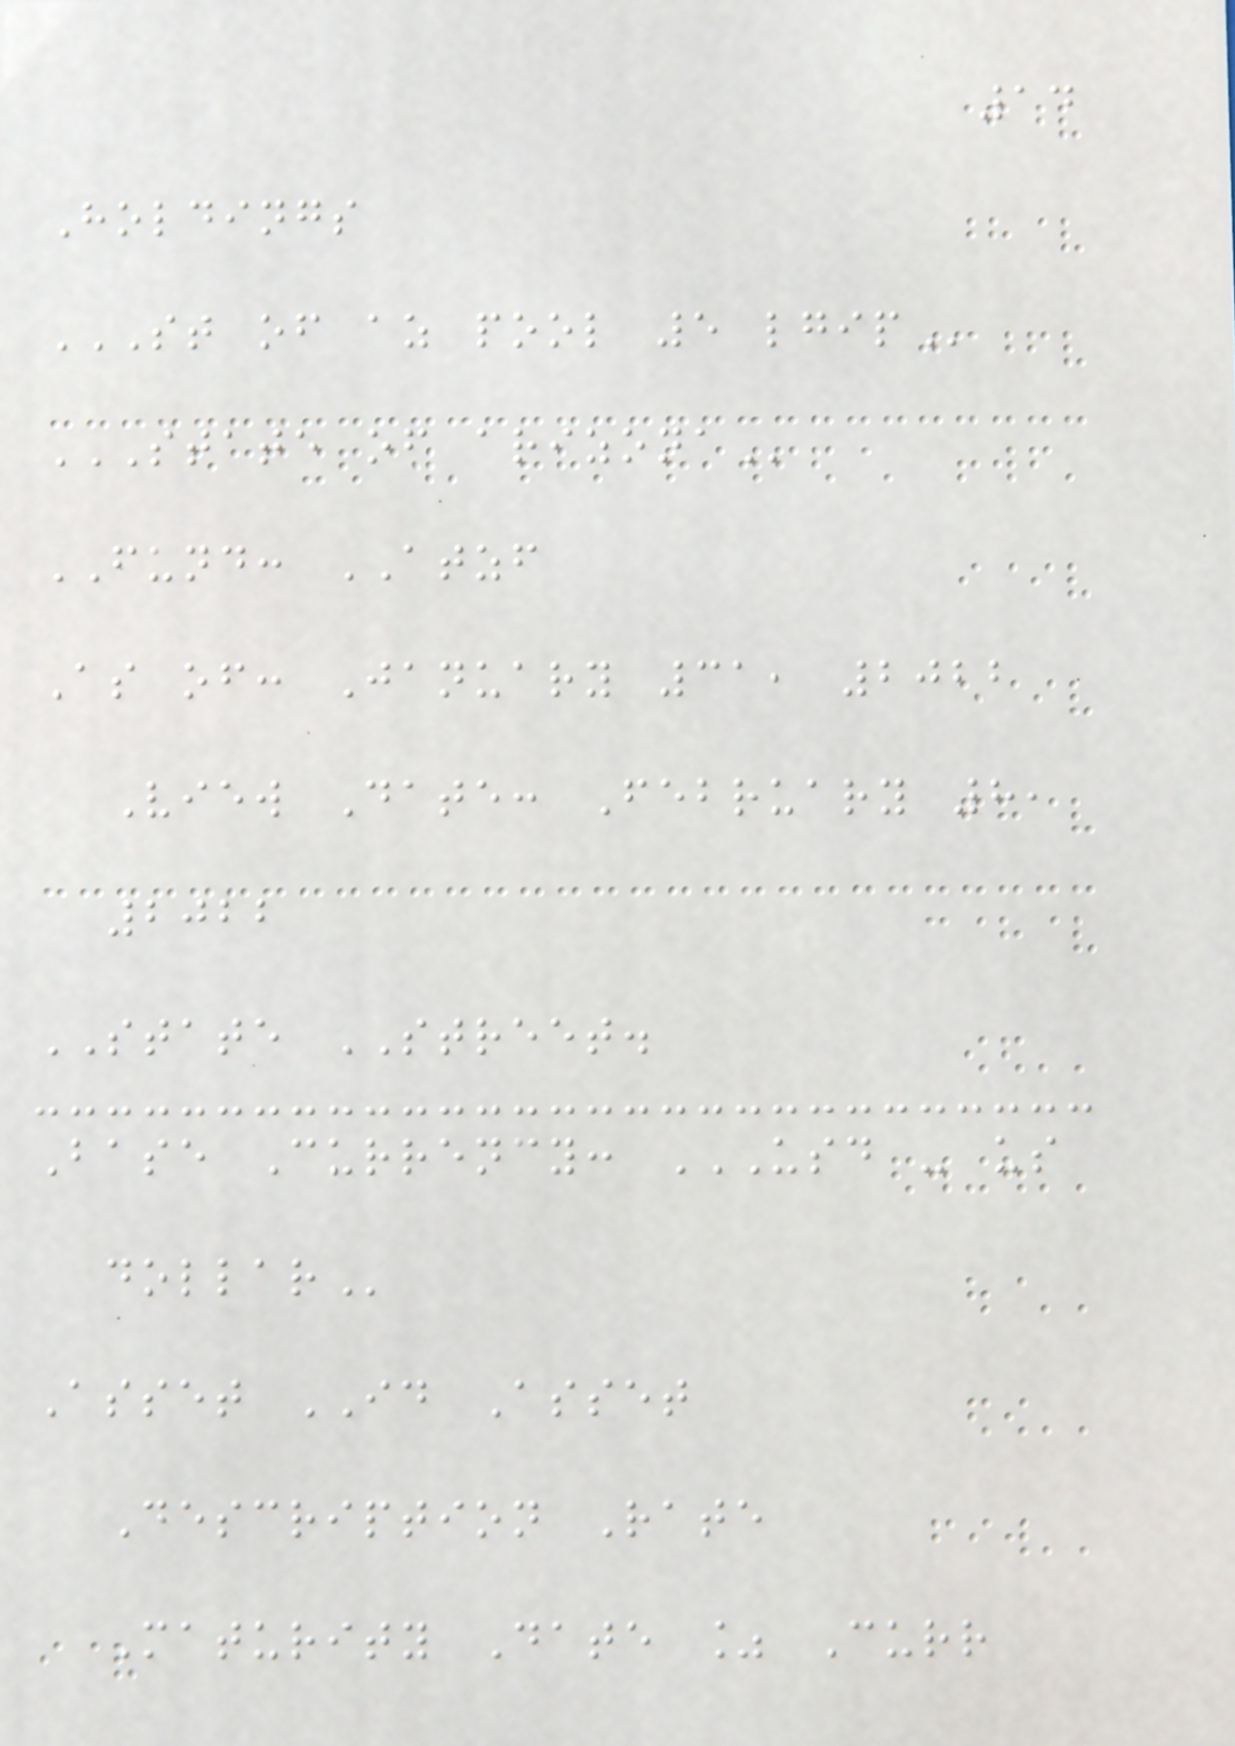14
Holdings
ST OF AZ POOL 5 LGIP
STATE OF ARIZONA
FUND: ATZF
As of: January 31, 2022
View Date: February 8,
2022
STATE STREET.
Base Currency: USD - US
DOLLAR
Asset ID Asset
Description Rate
Maturity Date % Curr
